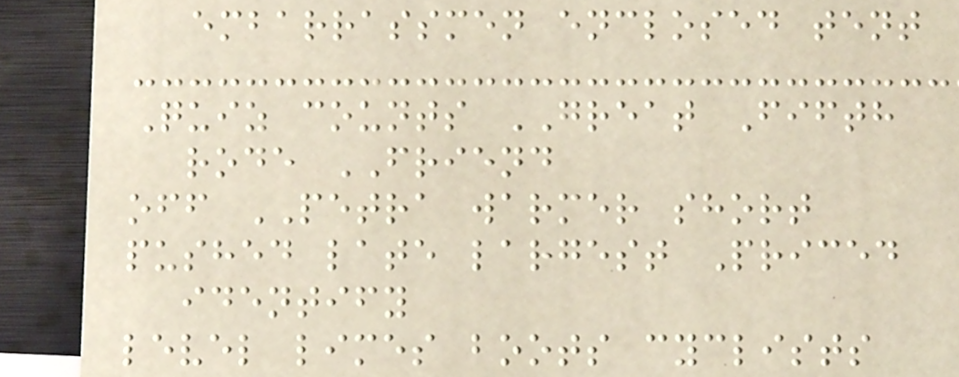embarrassmen enclosed tent
Quiz counts GREAT Fifth
rode FRIEND
off PETRA warmer short
pushed late largest Priced
identify
level limes boots cyclists
